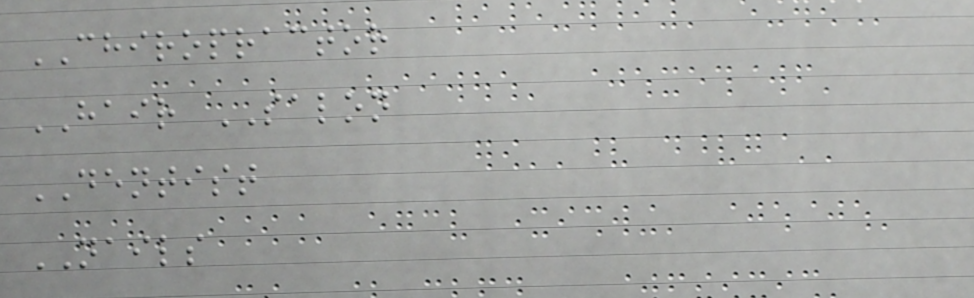CHIROPRACTOR
HAIR SALON
DENTIST
NAILS
